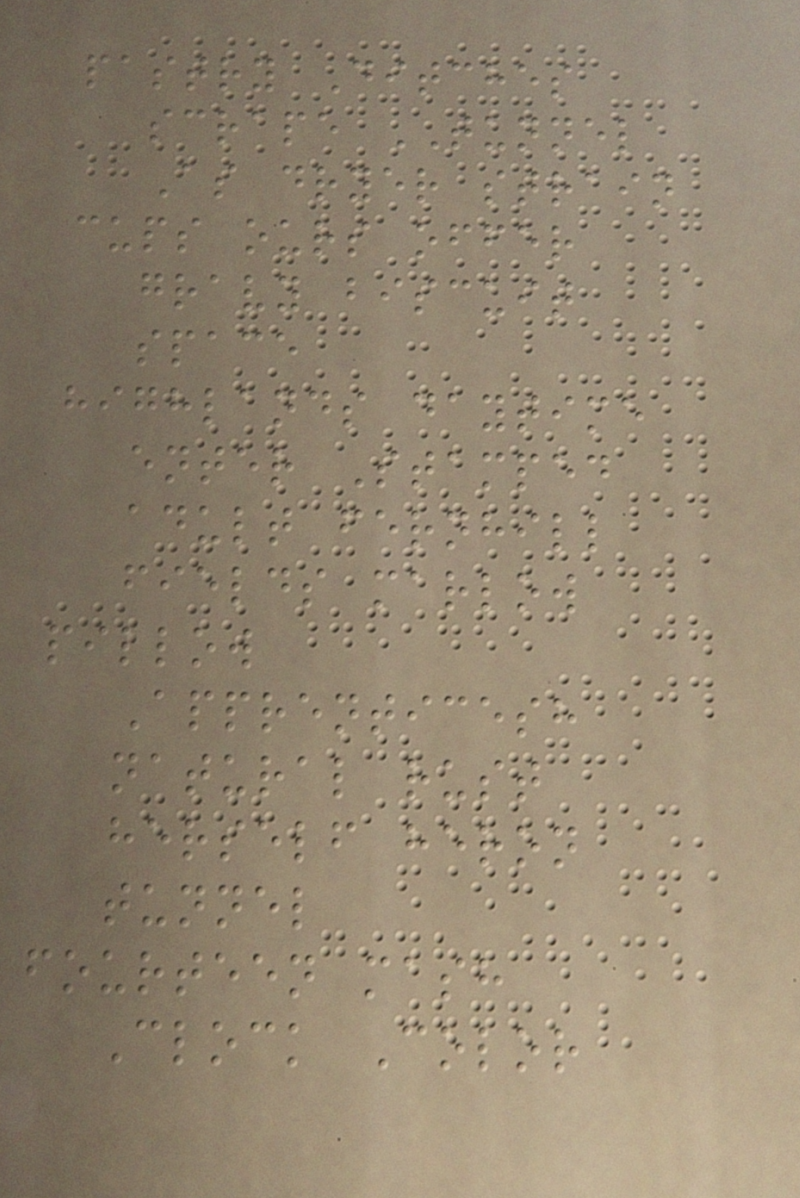pastry Ditches
scrape TUNNEL
As dryer strain
cups ours offer
gravy biscuit
space
highlands daytime
enter Stamped
adult fernhill
fields marlow
pillow
Apprenticesh
natural rust
herself heron
tunnel
fourteen mash
Clock Color
